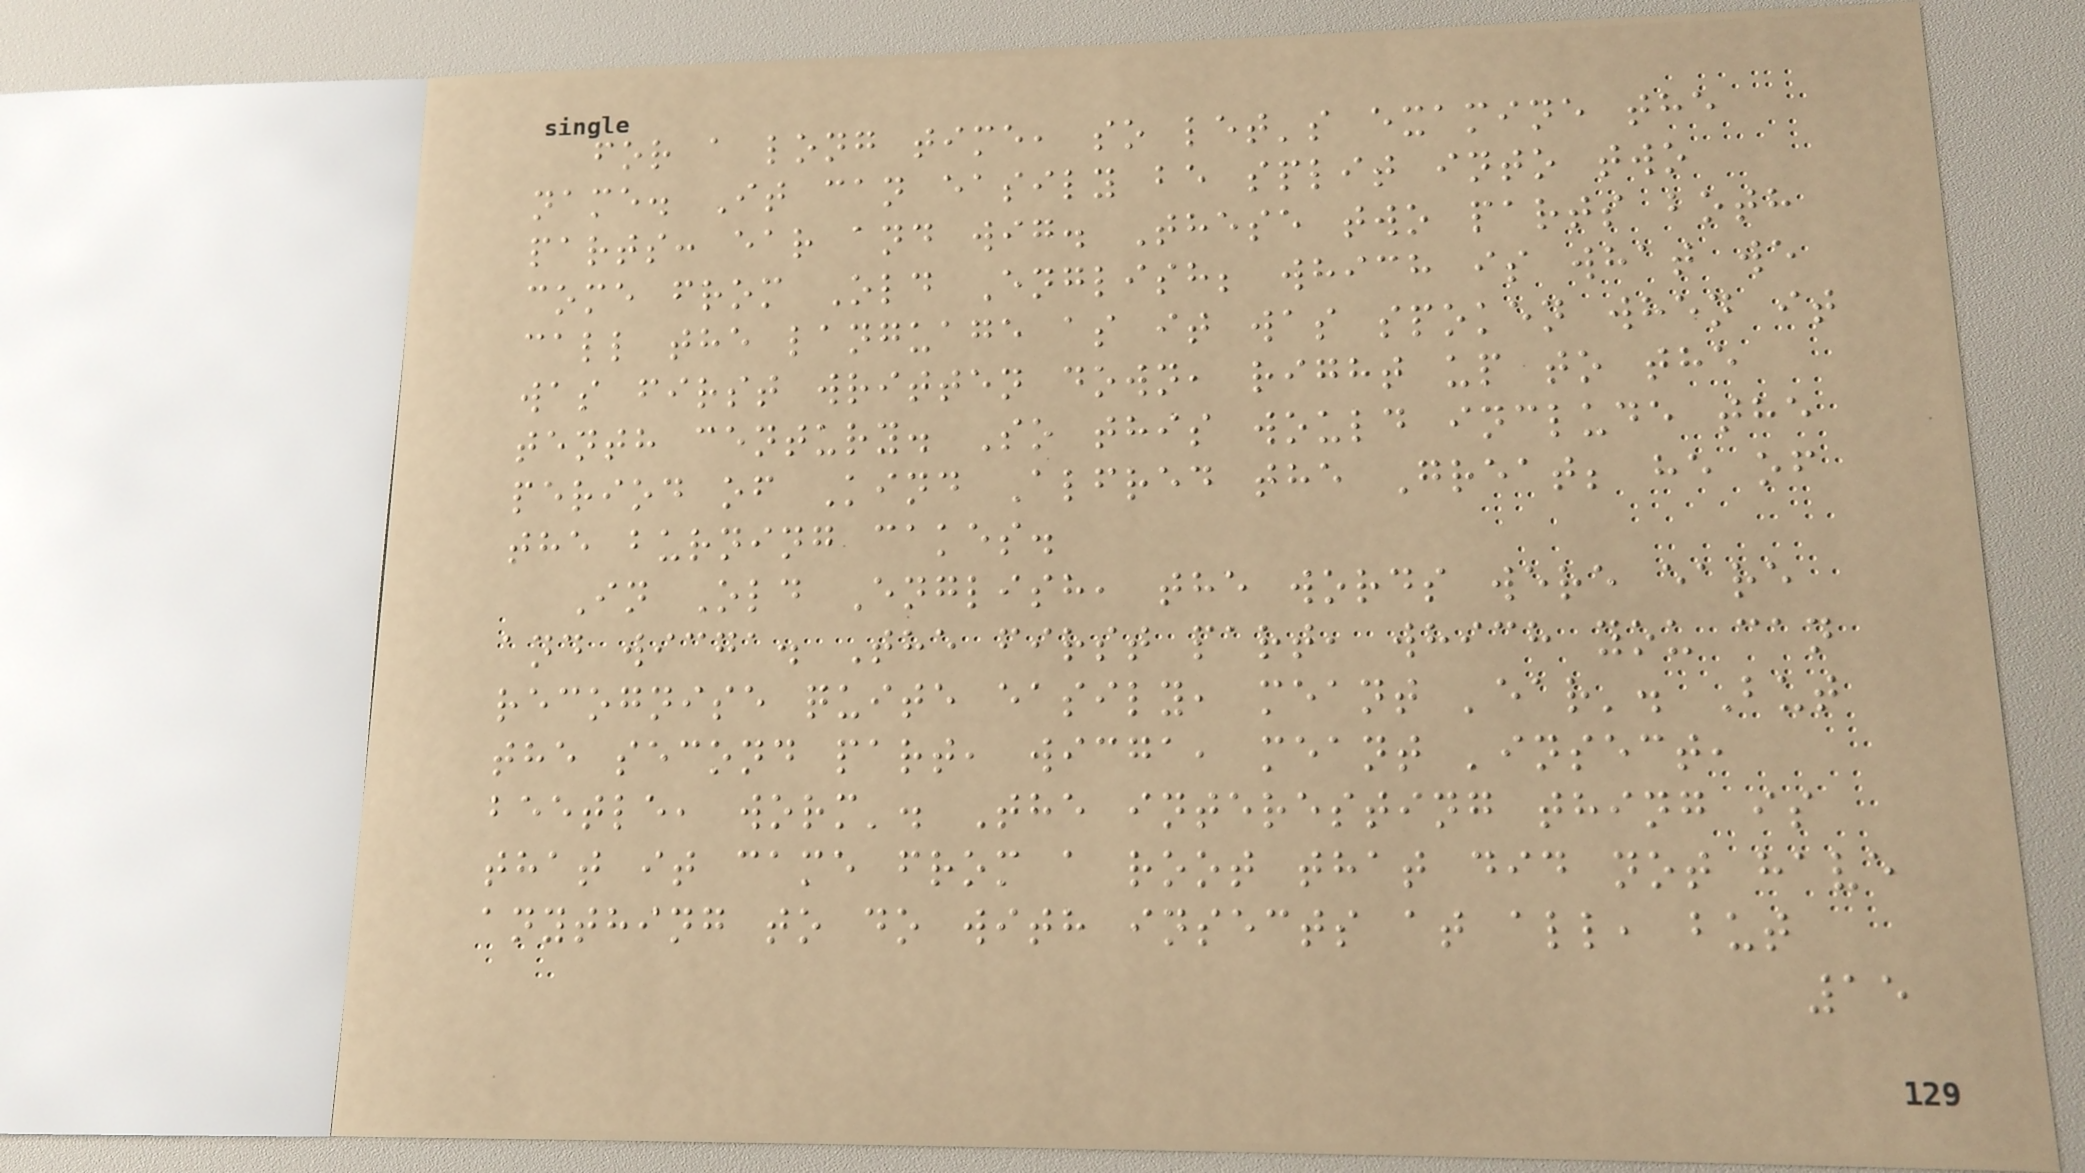for a long time, so let's examine the
name. It can easily be split into two
parts: ear and wig. These two parts both
come from Old English; which is what we
call the language as it was spoken when it
was first written down, right up to the
tenth century. So this would include the
period of Kind Alfred the Great; he of
the burning cakes.
In Old English, the words were eare
and wicga. The first part, which you can
recognise quite easily, meant 'ear'. But
the second part, wicga, meant 'insect,
beetle, worm'. The interesting thing is
that it came from a root that did not have
anything to do with insects at all, but
15
